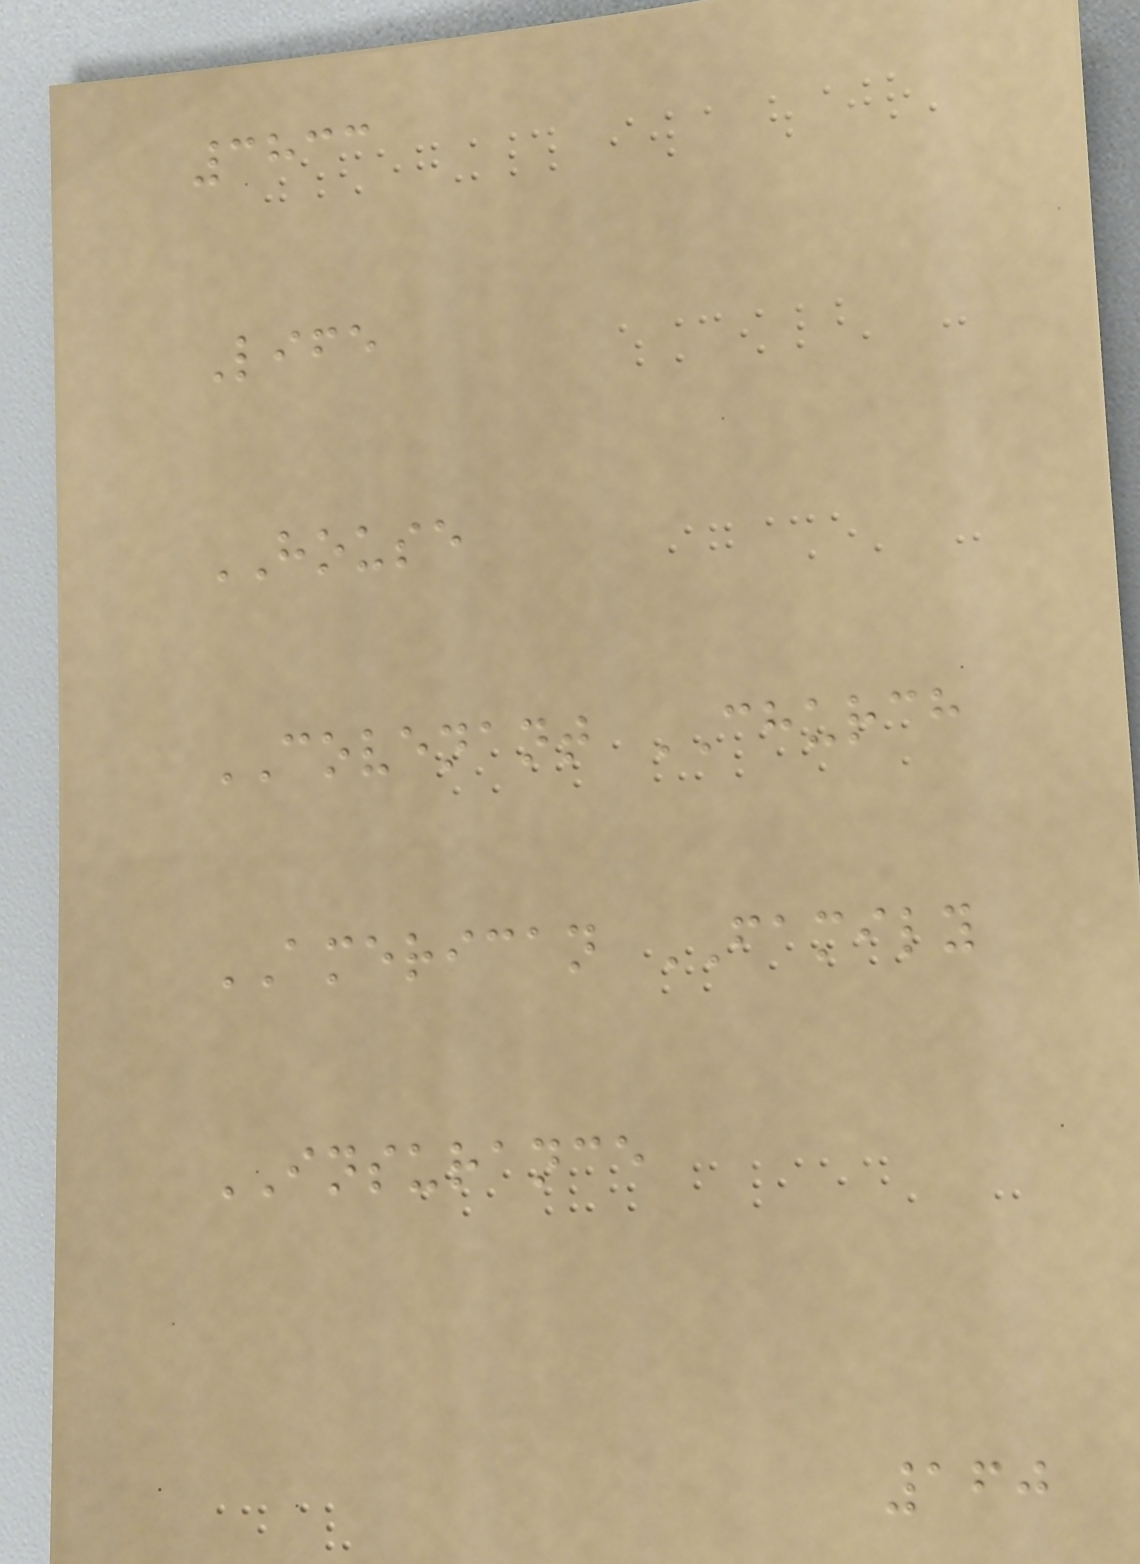3833
Life
HOUSE
COVENANT CHURCH
AMERICAN FAMILY
INSURANCE
160
